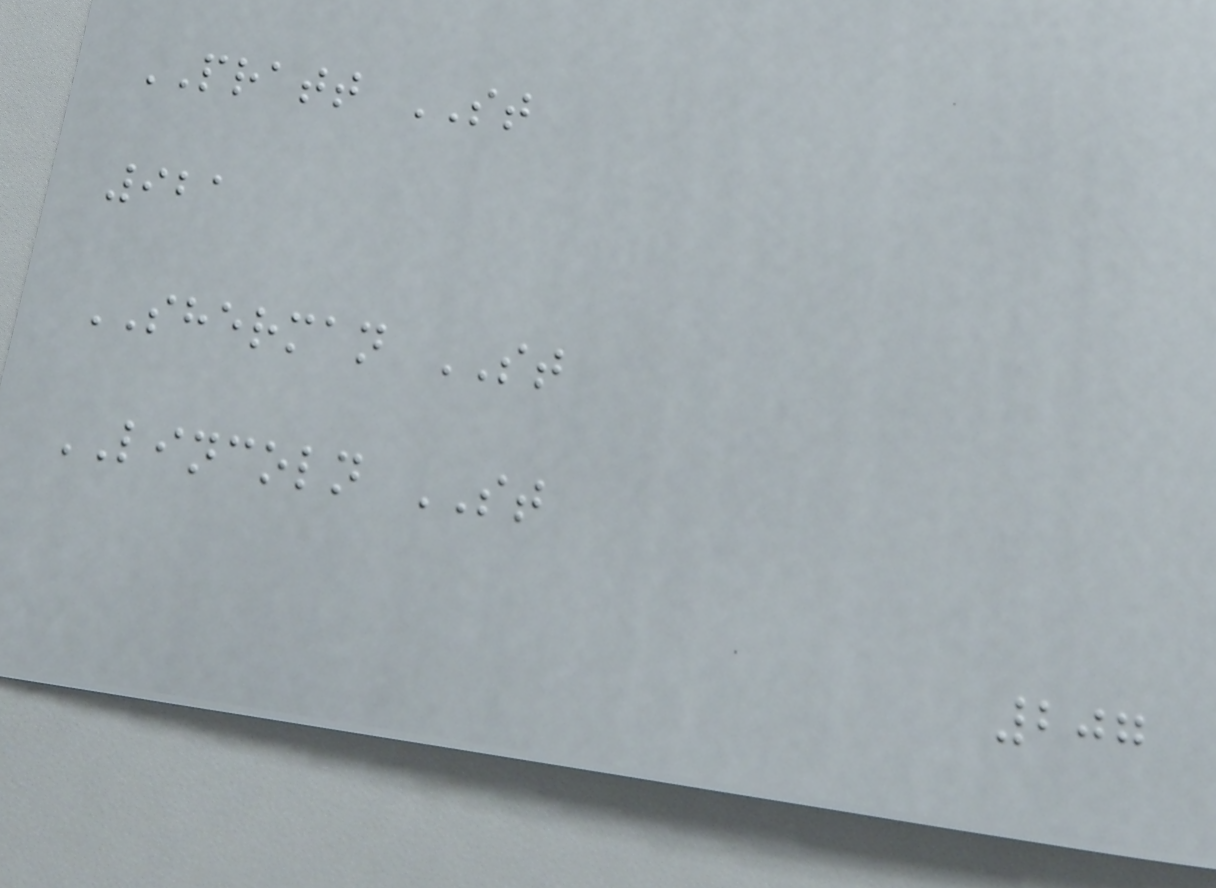PRATT ST
921
SHERMAN ST
LINCOLN ST
207
